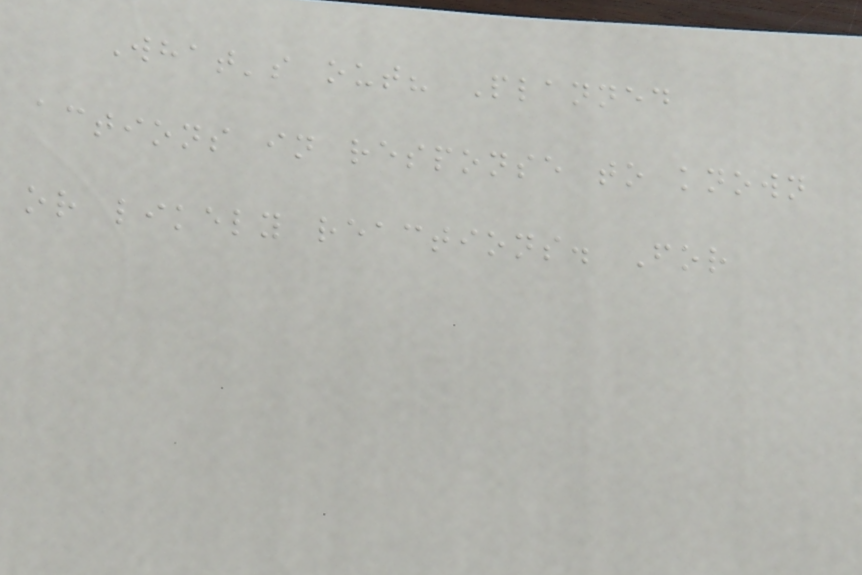What's out? Planned
actions in response to known
or likely reactions. For
